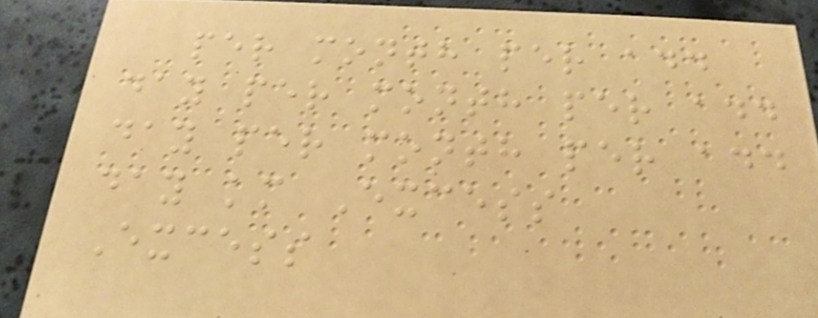per month per add
day per month per add
day per month per add
day km Excess
Excess
